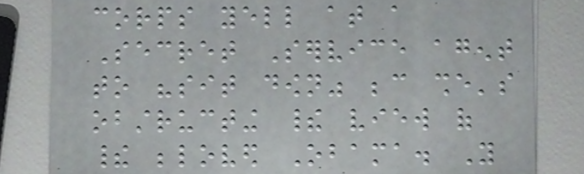corps yell at a
Secret Service agent
to "sit down" because she's
obstructing their view of
their beloved Obama. You
